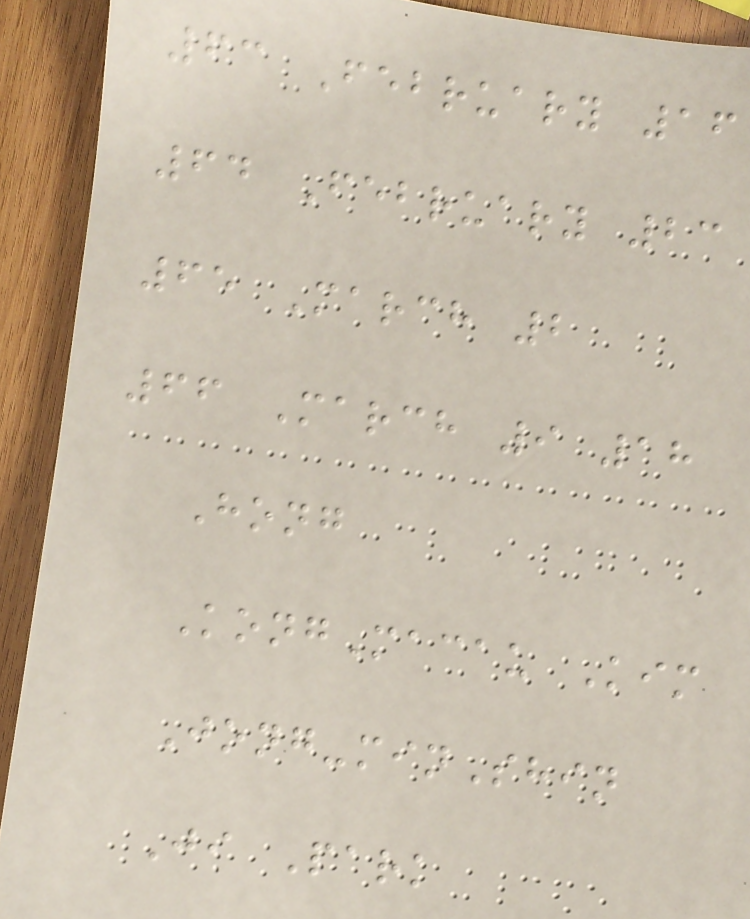63 February 16
64 February 23
65 March 2
66 March 9 18
Hong
KongMacau Kim
Jong-minShin
Ji Park
